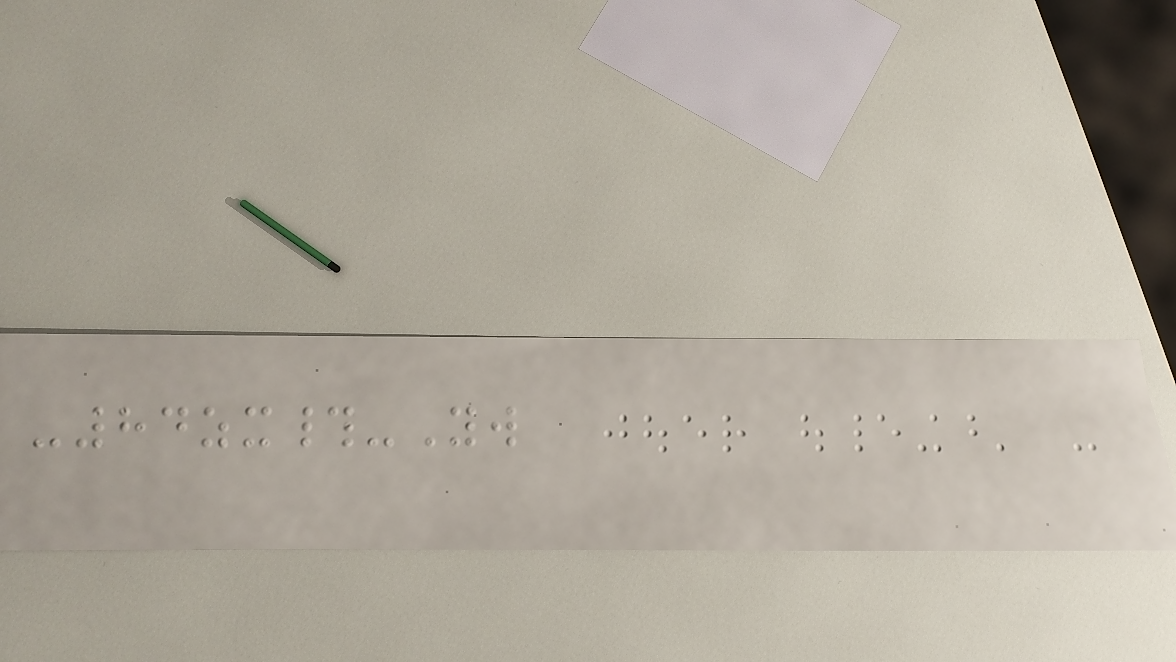-84zx#-Yw
